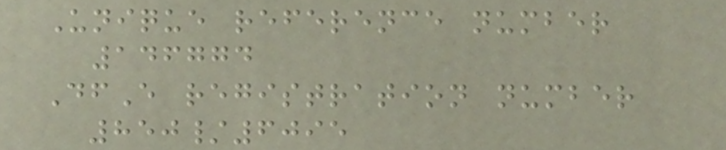Unique reference number
146774
DfE registration number
850/6095
